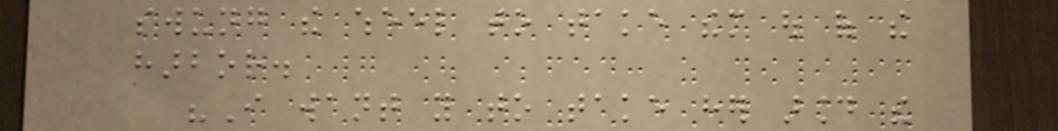swung the wheel to take them out of the
harbor.
"I want you to take her around the
